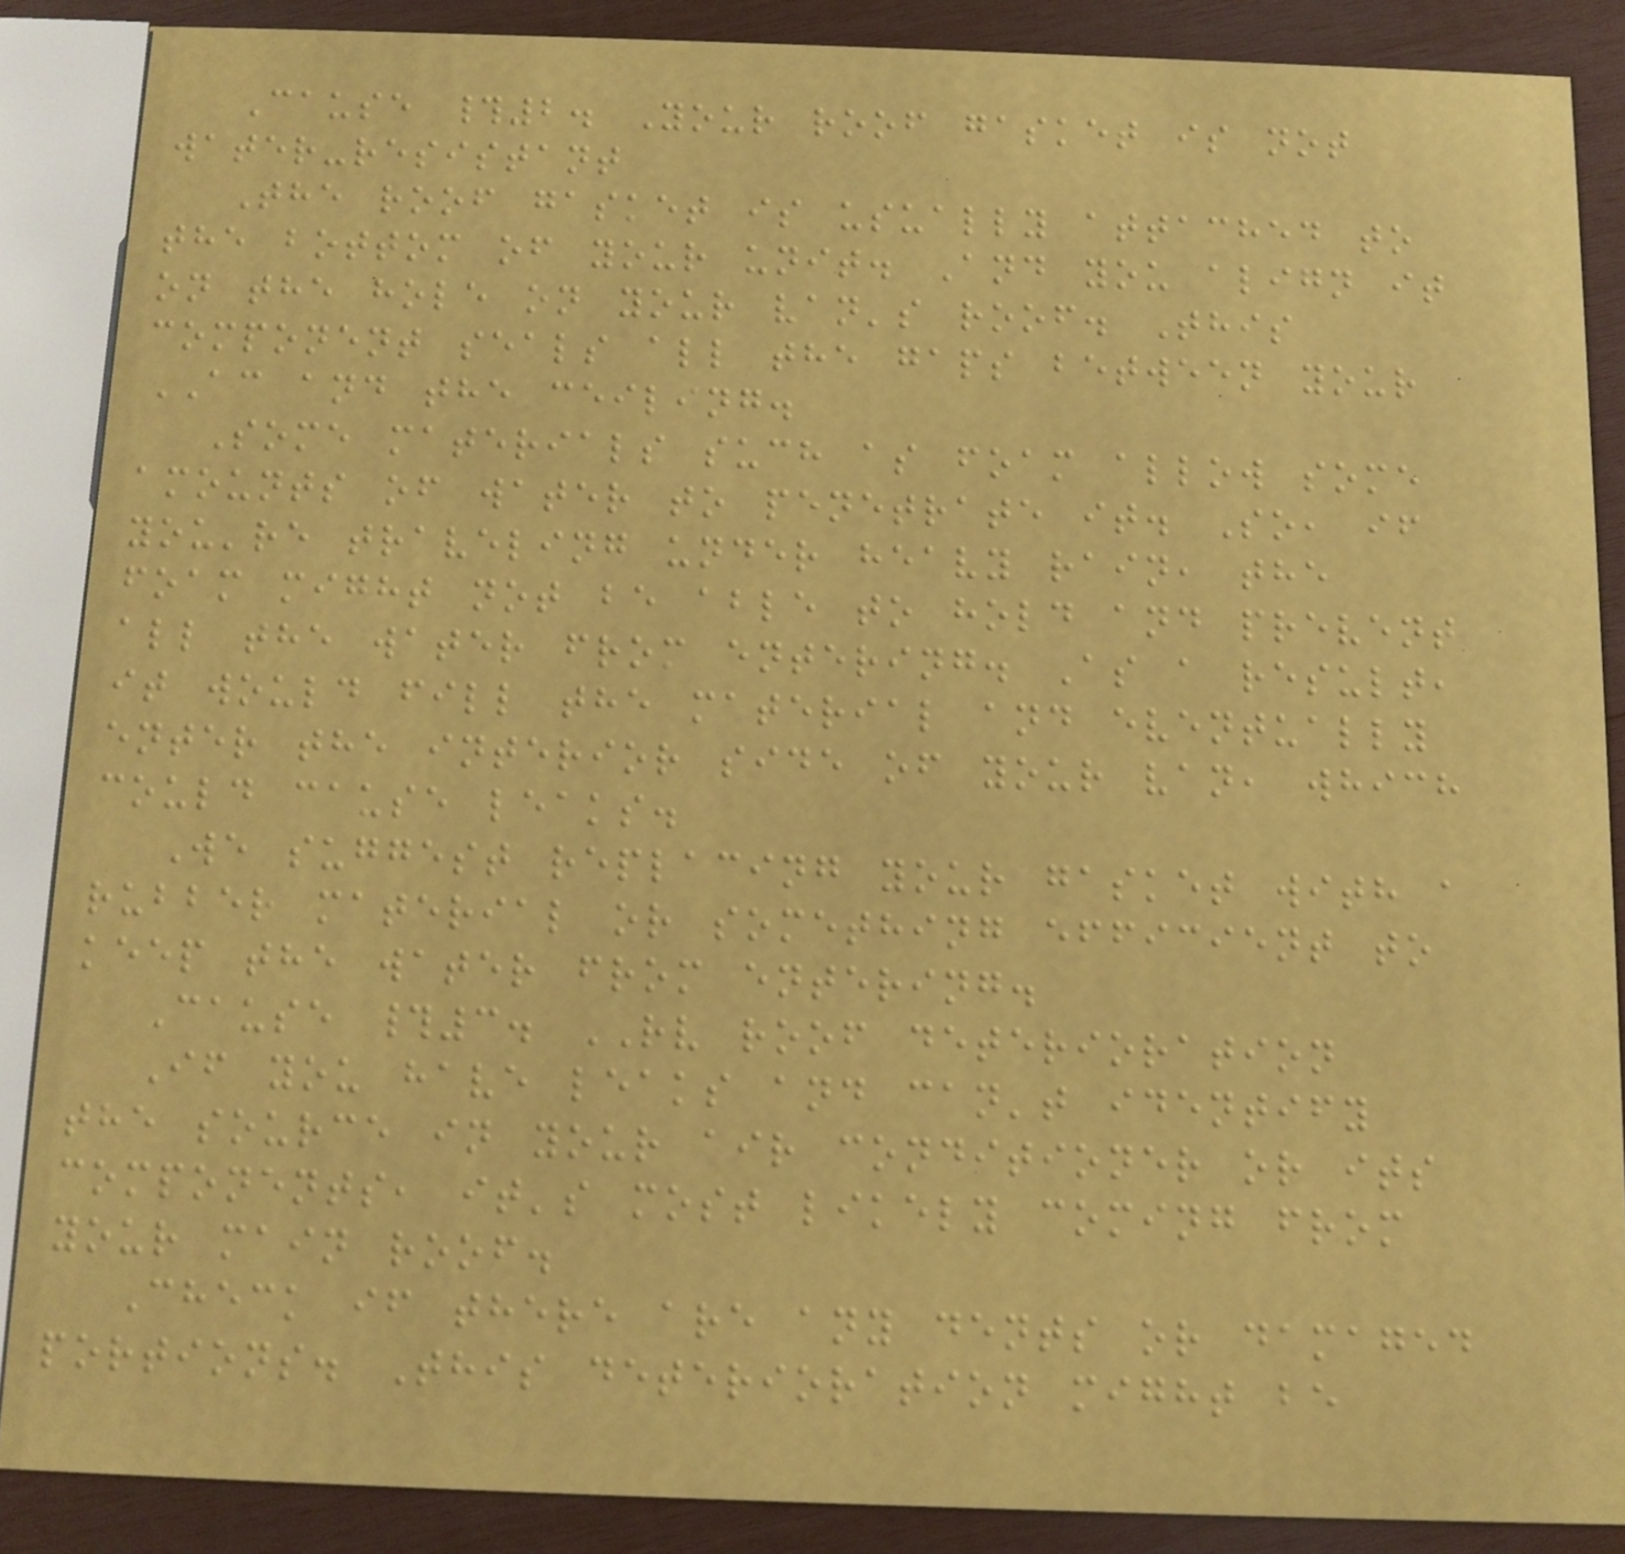Cause #2. Your roof gasket is not
water-resistant
The roof gasket is usually attached to
the bottom of your unit. And you align it
on the hole on your van's roof. This
component seals all the gaps between your
AC and the ceiling.
Some materials such as foam allow some
amounts of water to penetrate it. So, if
you're traveling under heavy rain, the
foam might not be able to hold and prevent
all the water from entering. As a result,
it would fill the material and eventually
enter the interior side of your van, which
could cause leaks.
We suggest replacing your gasket with a
rubber material or something efficient to
keep the water from entering.
Cause #3. RV roof deterioration
If you have leaks and can't identify
the source in your air conditioner or its
components, it's most likely coming from
your main roof.
Check if there are any dents or damaged
portions. This deterioration might be
